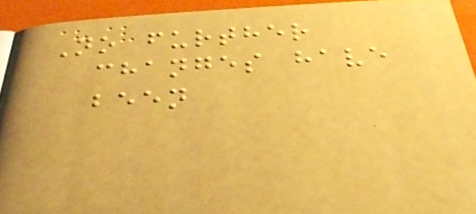No further
changes have
been
